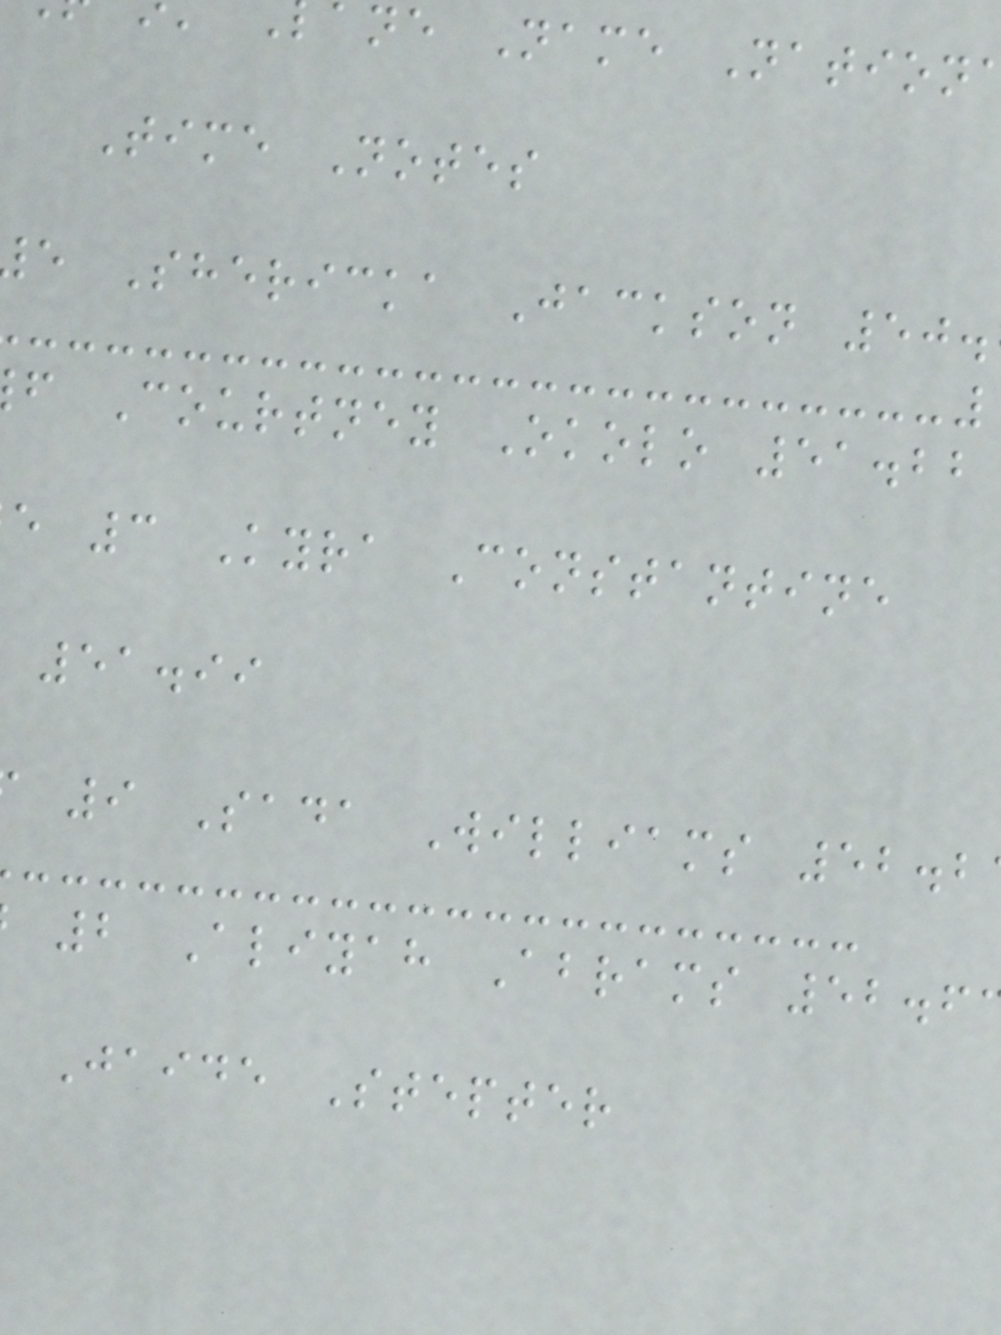ne Name Nation
Time Notes
e Shericka Jackson 50.
f Courtney Okolo 51.22
e 3 Kyra Constantine
51.99
9 Sada Williams 52.2
2 Aliyah Abrams 52.6
Jaide Stepter
